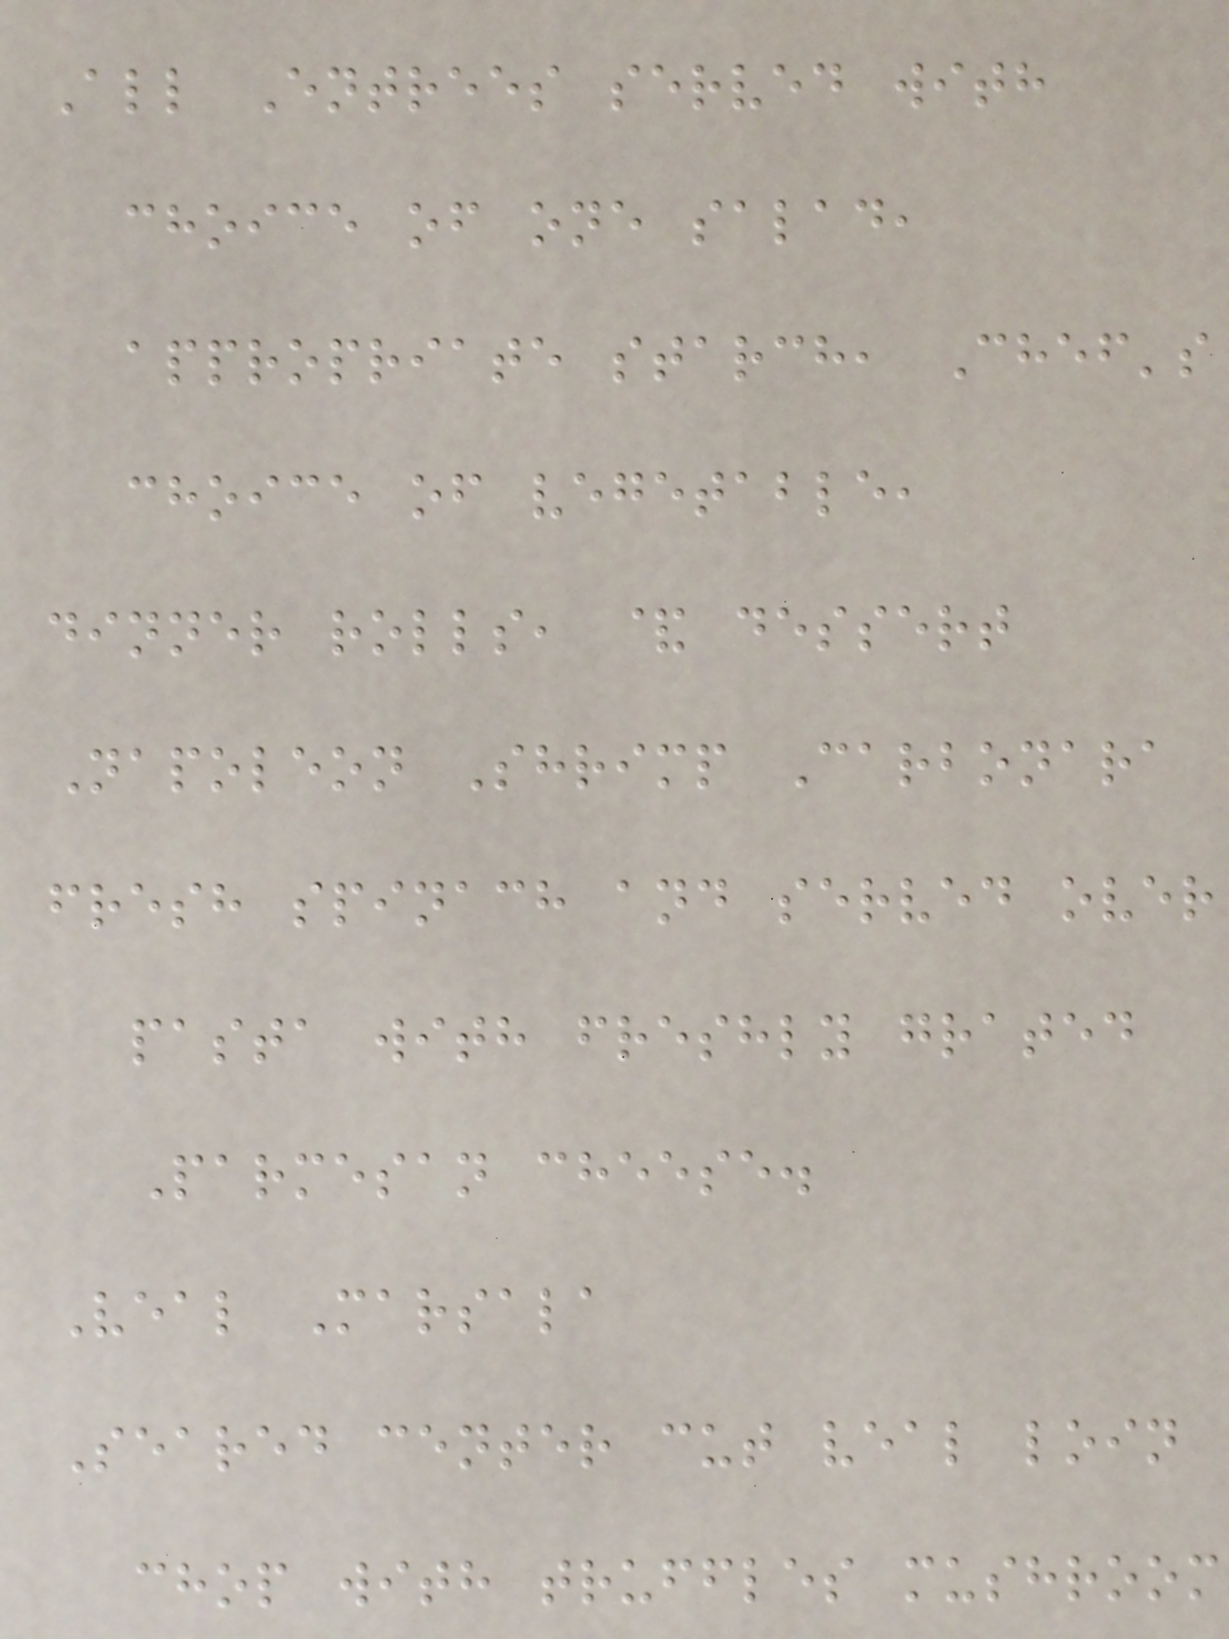All Entrees served with
choice of one salad,
appropriate starch, Chef's
choice of vegetable,
dinner rolls, & dessert
Napoleon Shrimp Carbonara
fresh spinach and served over
pasta with freshly grated
Parmesan cheese.
Veal Marsala
Seared center cut veal loin
chop with truffles mushroom
